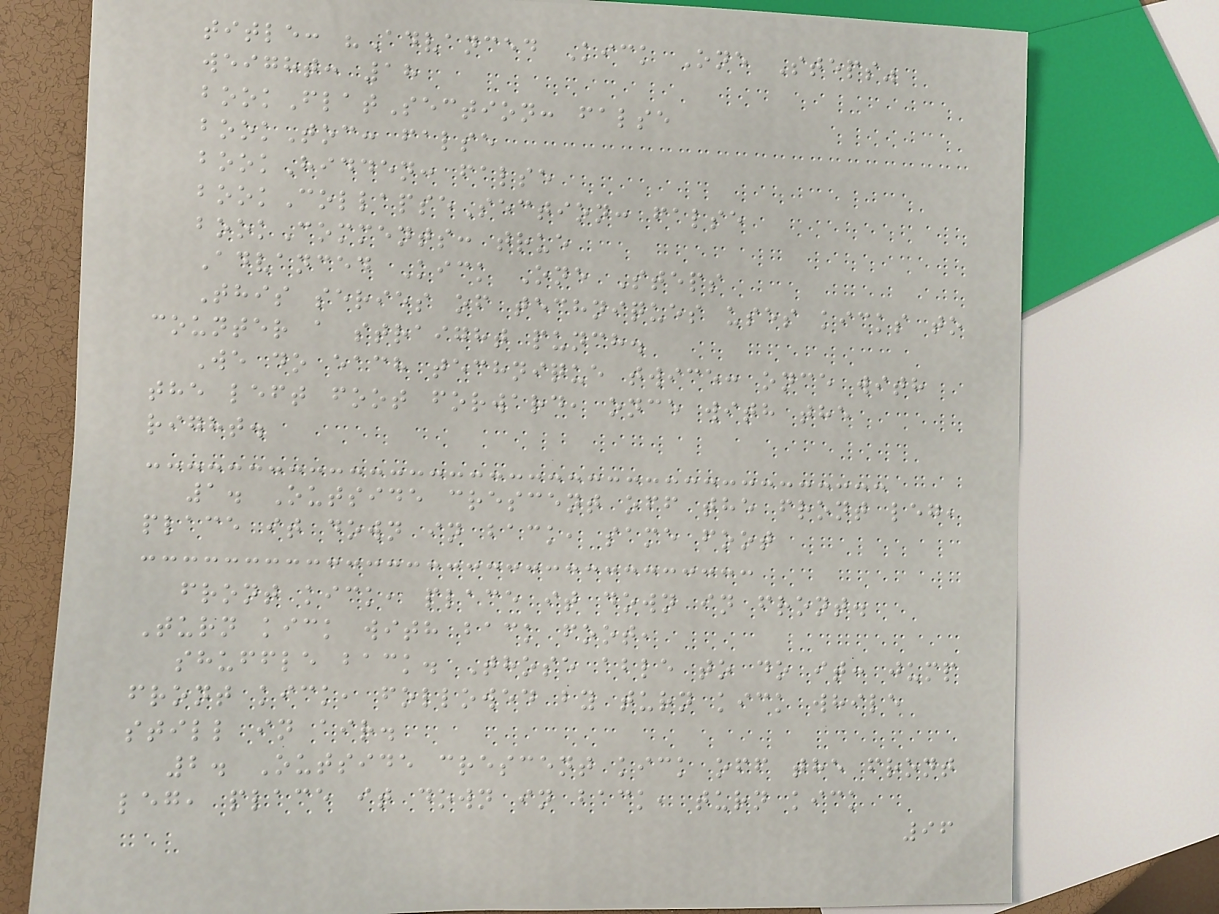title: "Advanced Kick One Steps"
weight: 18
bookFlatSection: false
bookToc: false
bookHidden: false
bookCollapseSection: false
bookComments: true
Advanced Kick One Steps
This series of techniques uses kicks to
counter a straight punch.
We do each technique twice: once with
the left foot forward, once with the
right.
1. Outside crescent off the front leg,
place it down in back, same foot
front kick, place it down in front.
Turn kick with back foot,
shuffle back. Those able to do it: jump
front kick, followed by turn kick while
still in air.
2. Outside crescent kick off the front
leg, place it down in back, turn kick
96
